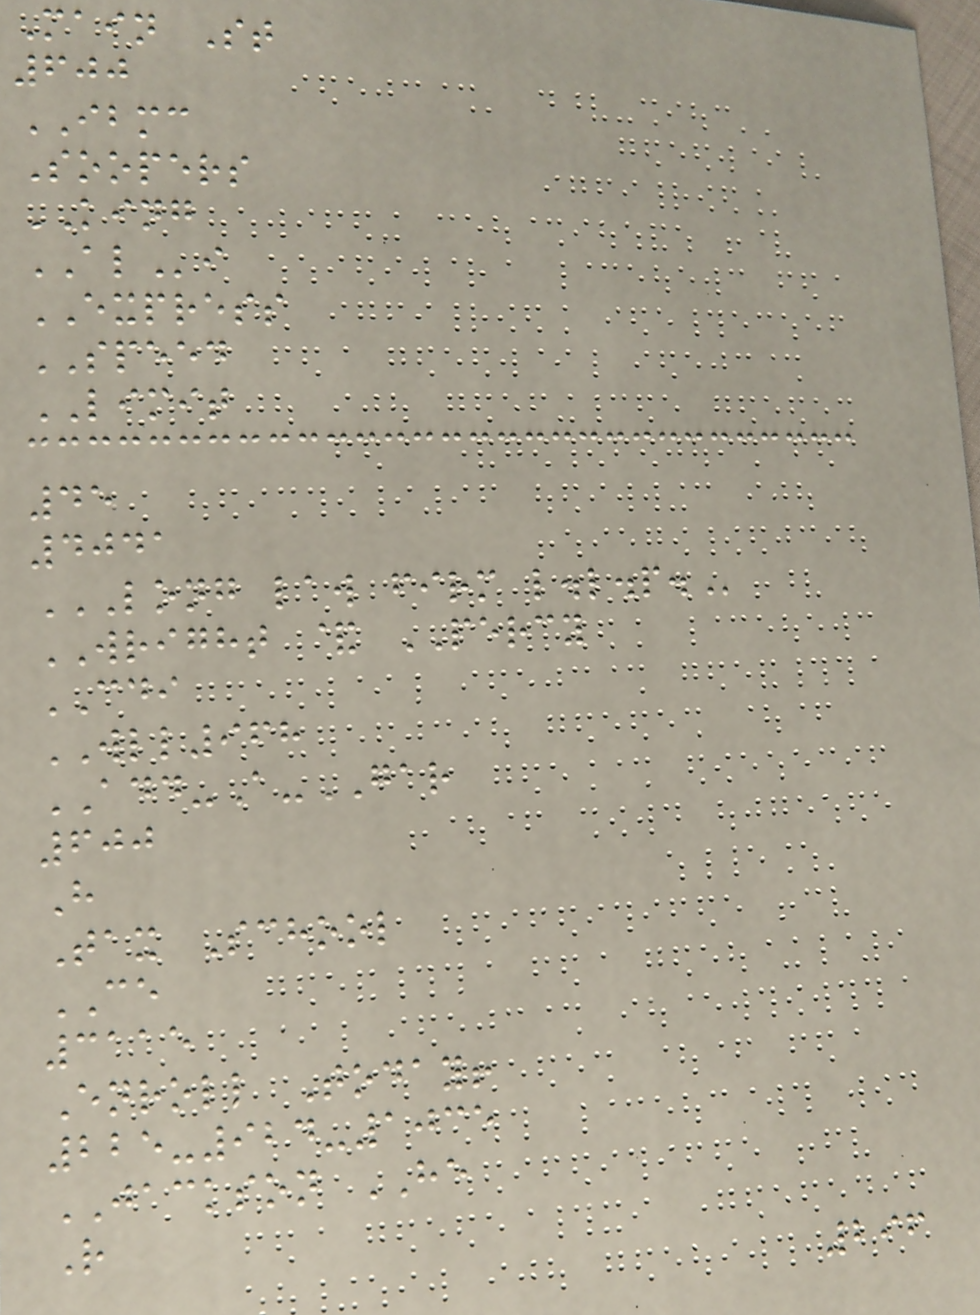Main St
600
IBMC
Soopers
KING
ALi
EXPRESS
SPEED
LIMIT
45
4041
LONG LAW FIRM L.L.P.
WRIGHT & PERCY
CDI
WLL968
ADD-A-GAR
600
H
Tax School
CE
3115
Enroll Today!
225-924-1035
JACKSON HE
R
296
